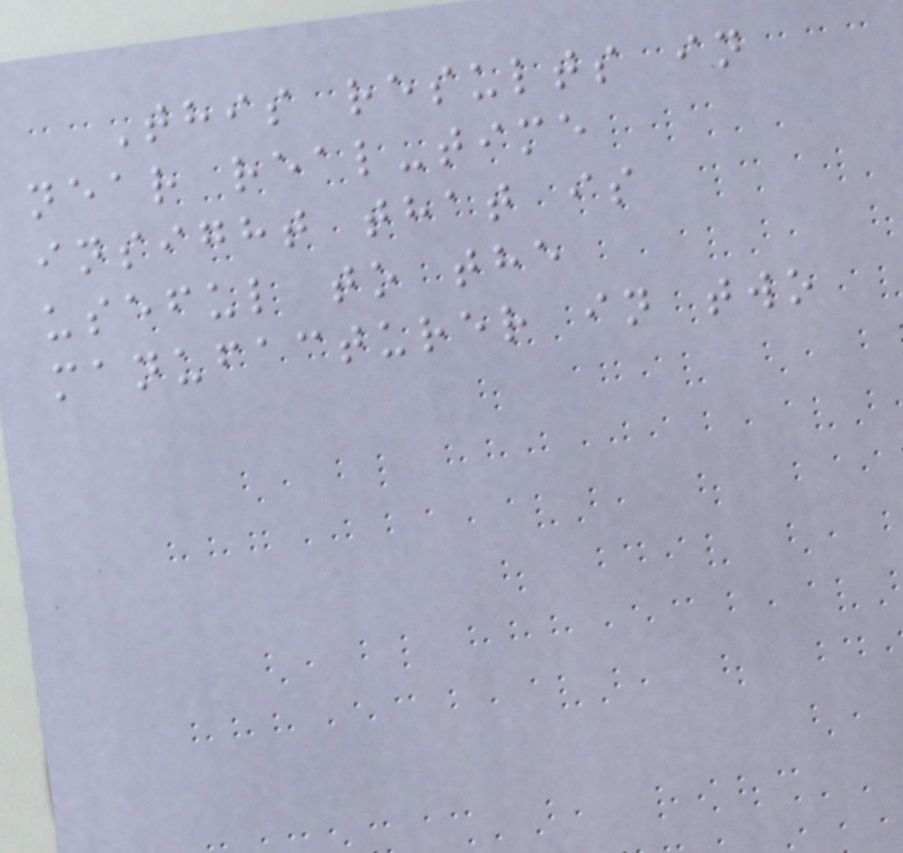This results in
near real-time
insight that is
useful to the
manufacturer in two
